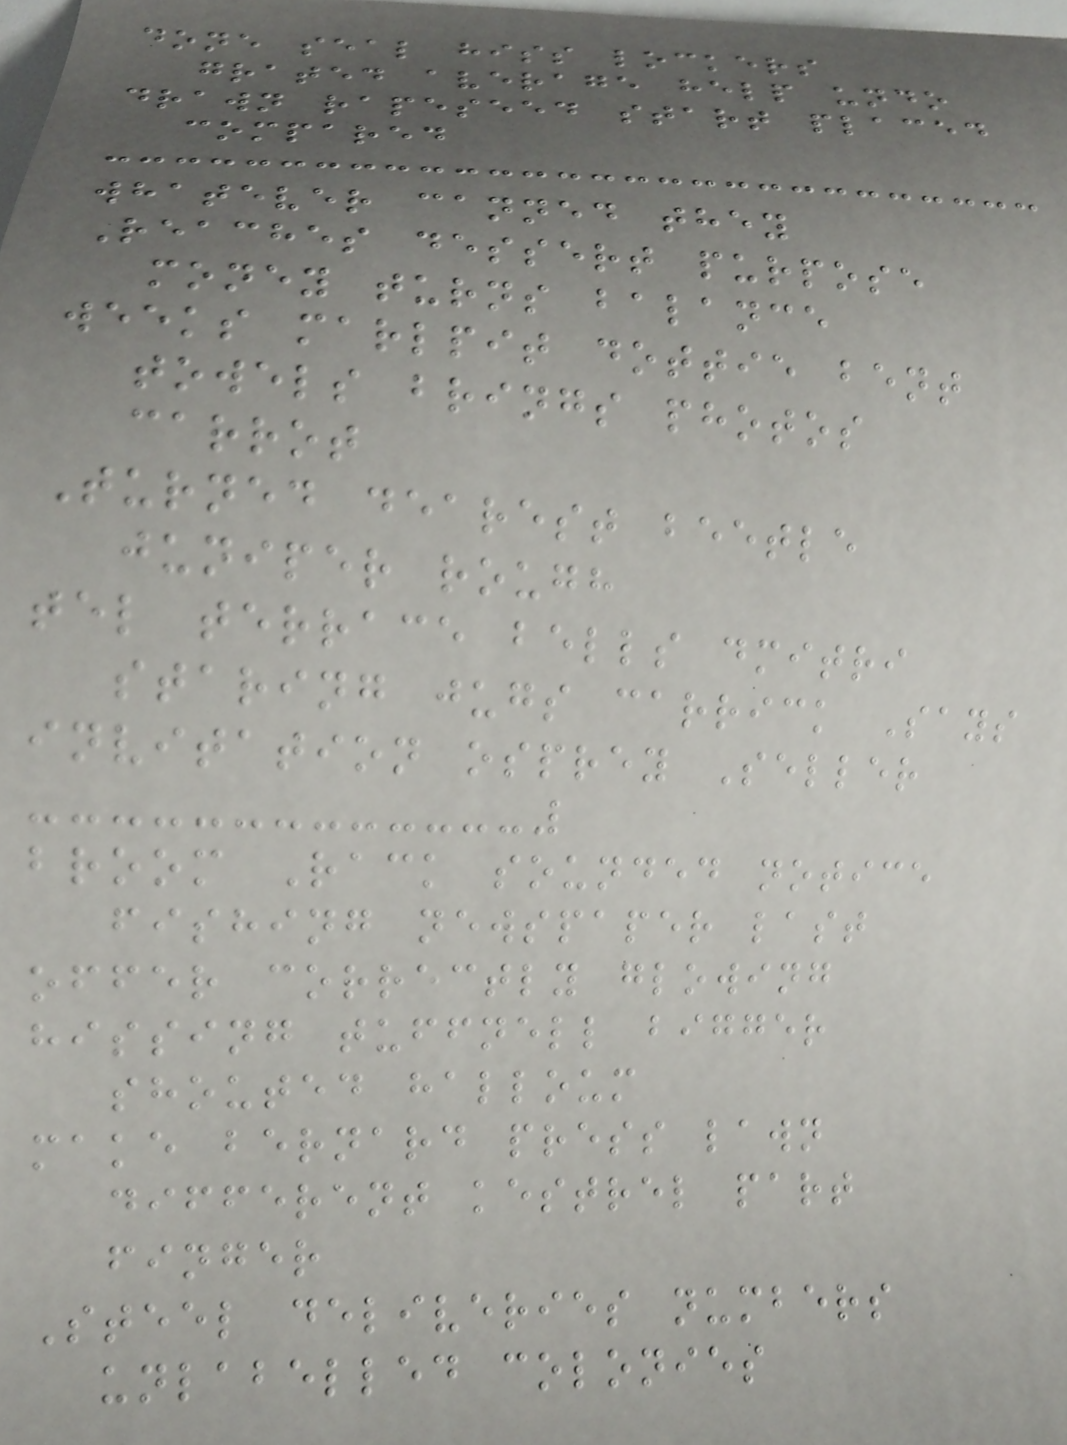done seal hiss lockers
grated average help undo
drawn rapeseed start placed
compared
whatever canned they
Reaches dessert purpose
money turns balance
weeks marlpit dottie bent
towels brings photos
carrot
Turned dearest beetle
juniper rough
tel terrace bells dmitri
staring jugs carrick Says
invitation osprey Seller
broom Rack sounded notice
fishing newspaper last
offer correctly glowing
hissing tuffnell bigger
shouted halloum
make bernard press lawn
different kestrel part
finger
Steel deliveries numbers
unlabelled colonies
